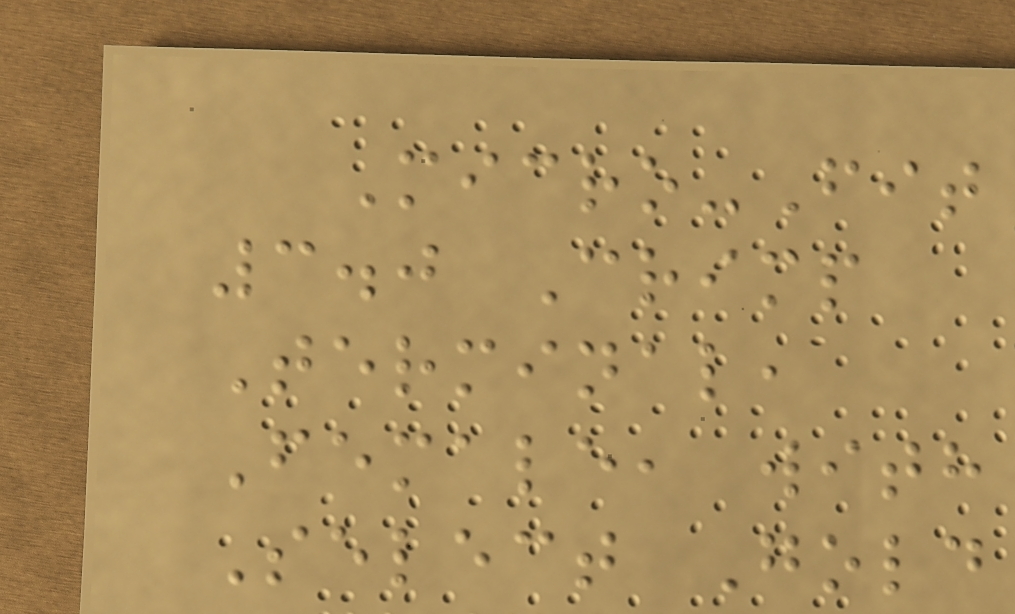Micro-Fit
3.0 Crimp
Terminal,
Female, with
Select Gold
